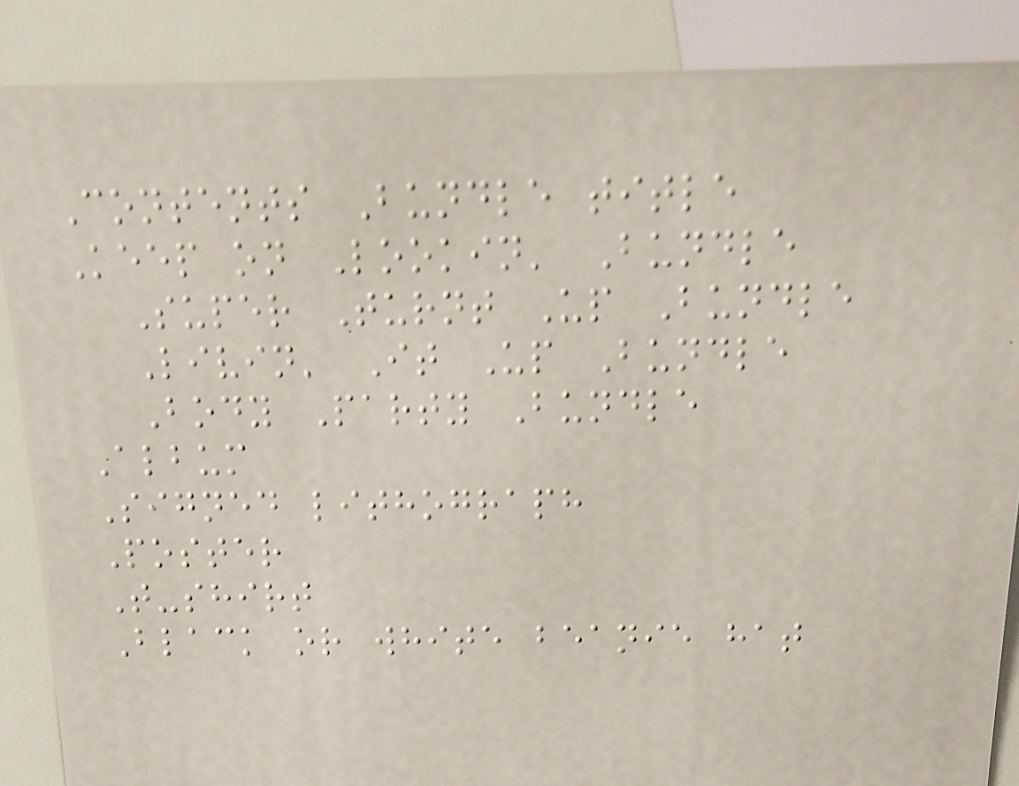Contents Bundle title
Keep on Lookin' Bundle
Super Turnt Up Bundle
Livin' It Up Bundle
Body Party Bundle
Album
Signed lithograph
Poster
T-shirt
Black or white beanie hat
